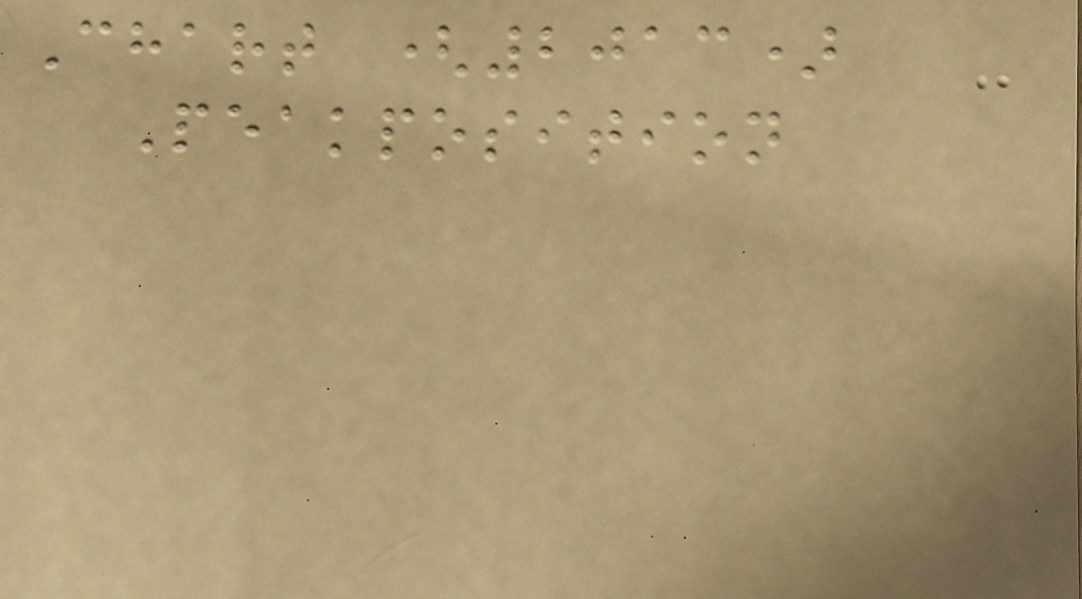Chart (2013)
Peakposition
